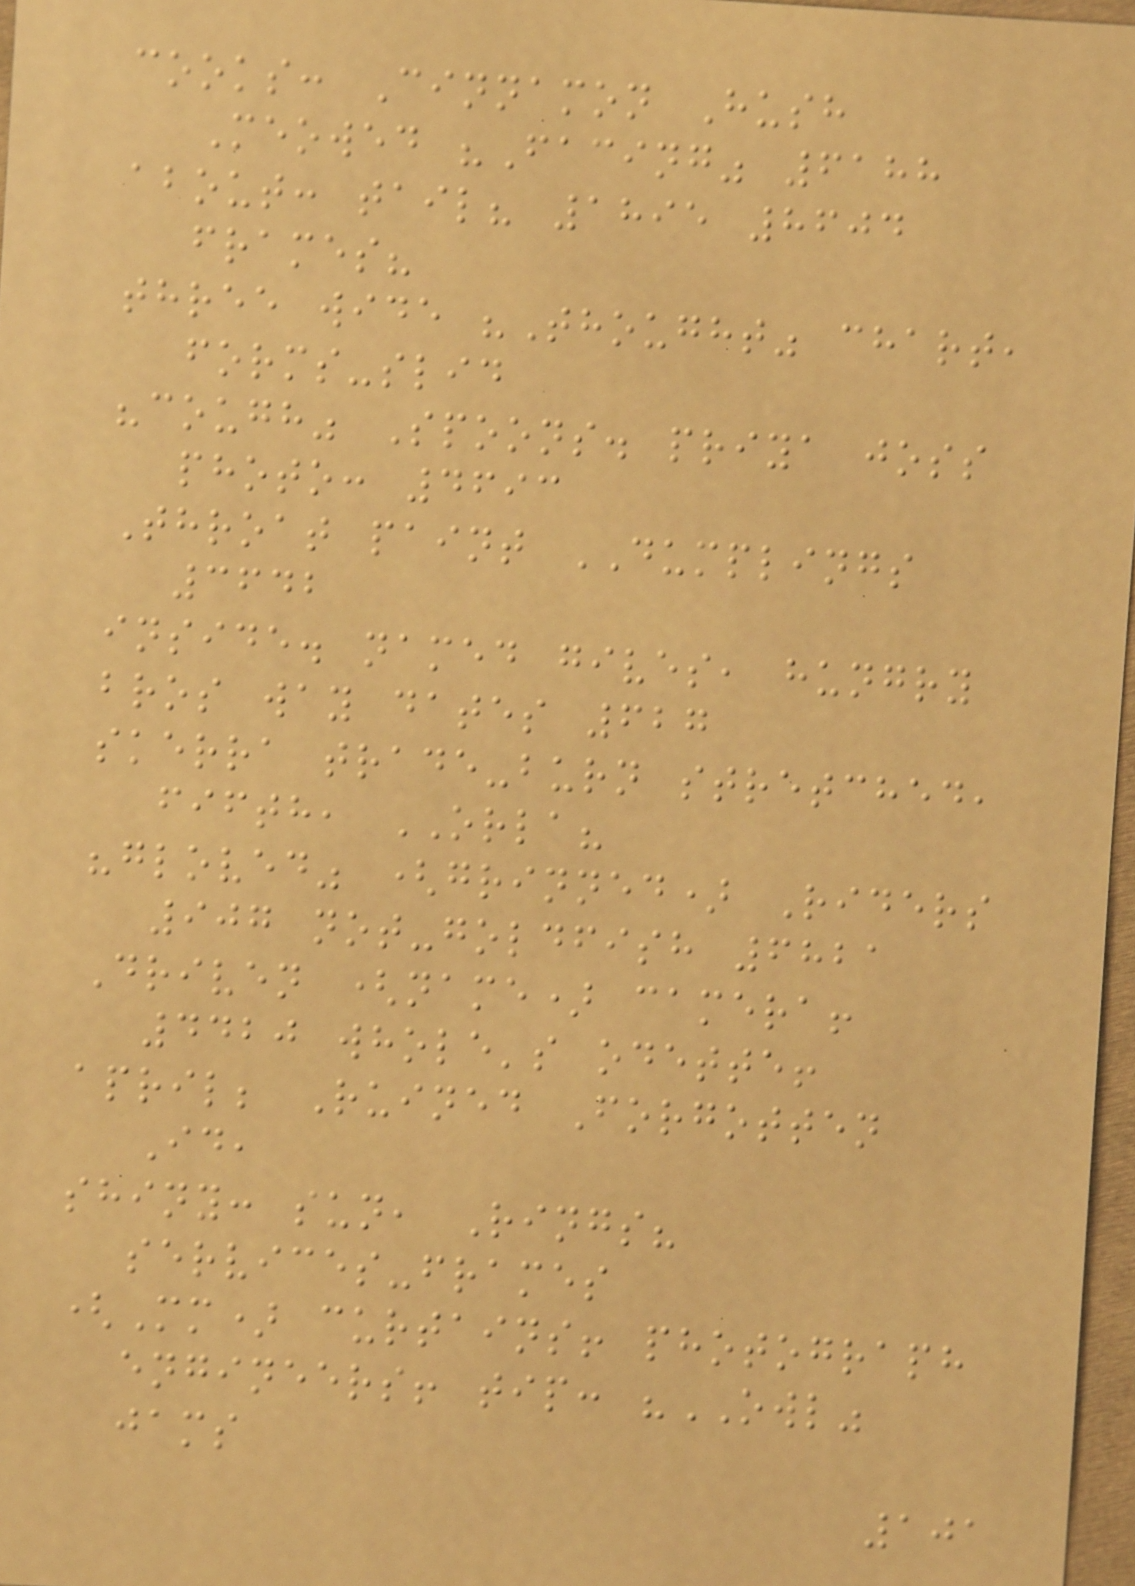cooks: Cinnamon Hush
Meowed "Facing" 6188
about: tail? 1895 8604
frames?
three wide "Thought" chart,
forms-slid
"cough" Spoons. priya joss
photo: 4693
Throat paint DUMPLINGS
3642
inside. named gives, hungry
bros way dates 627
skerra trade-burn stretched,
fifth, ORLA?
"gloved" (grinned) Riders
907 not-goldfish 6821
Driven (name) camera!
4420 whole's odette!
april; Ruined Forgotten
Id,
shiny: sun, Rings?
services-frames
(Mm) curtains! photograph
engineers! tip: "OWL"
jams
101
